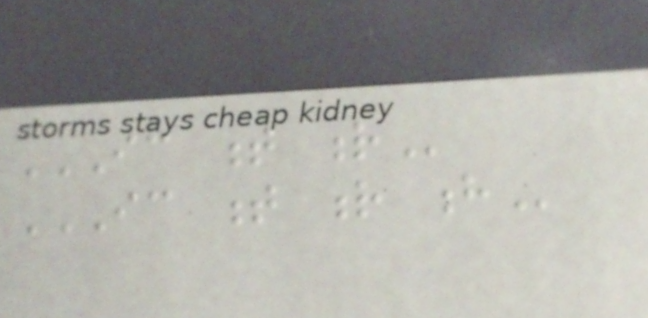IC T R
IC T R H
